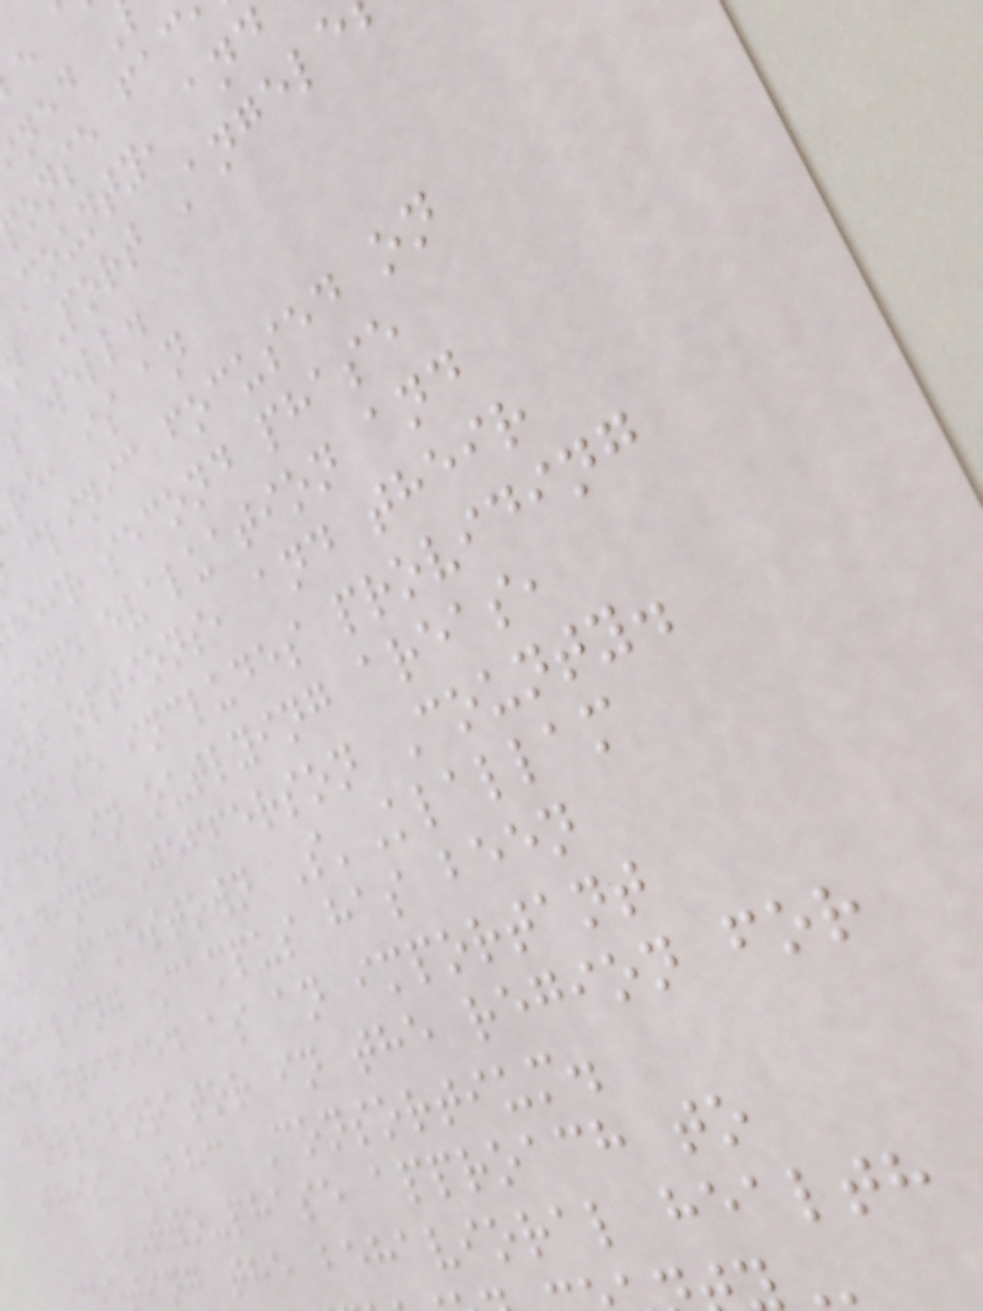onse fac
county, and
n Port Angele
s well.
re, is an
clinic focused on
heir second phase
mine evaluation and
nt options, and their
phase includes providing
ces in outlying areas,
uding Jefferson County.
e Jamestown S'Klallam
ealing Campus has been
identified as an important
collaborator in the region for
this BHC Consortium.
TWO-PHASE APPROACH TO
ting the behavioral health
